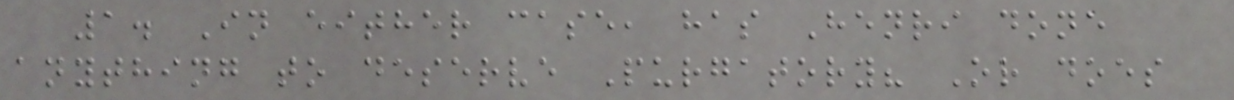1. In either case, has Henri done
anything to deserve Purgatory? Or does
